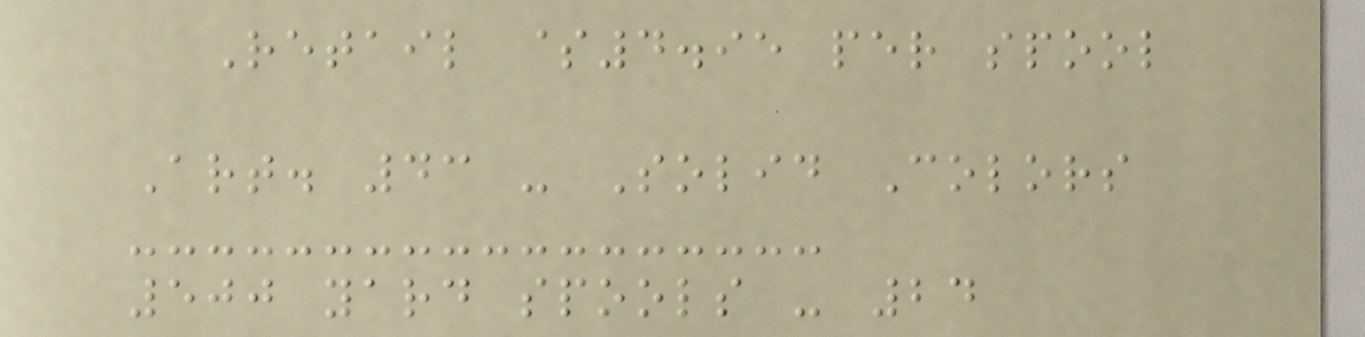Retail $4.95 per spool
Art. 43 - Solid Colors
500 yard spools - 24
